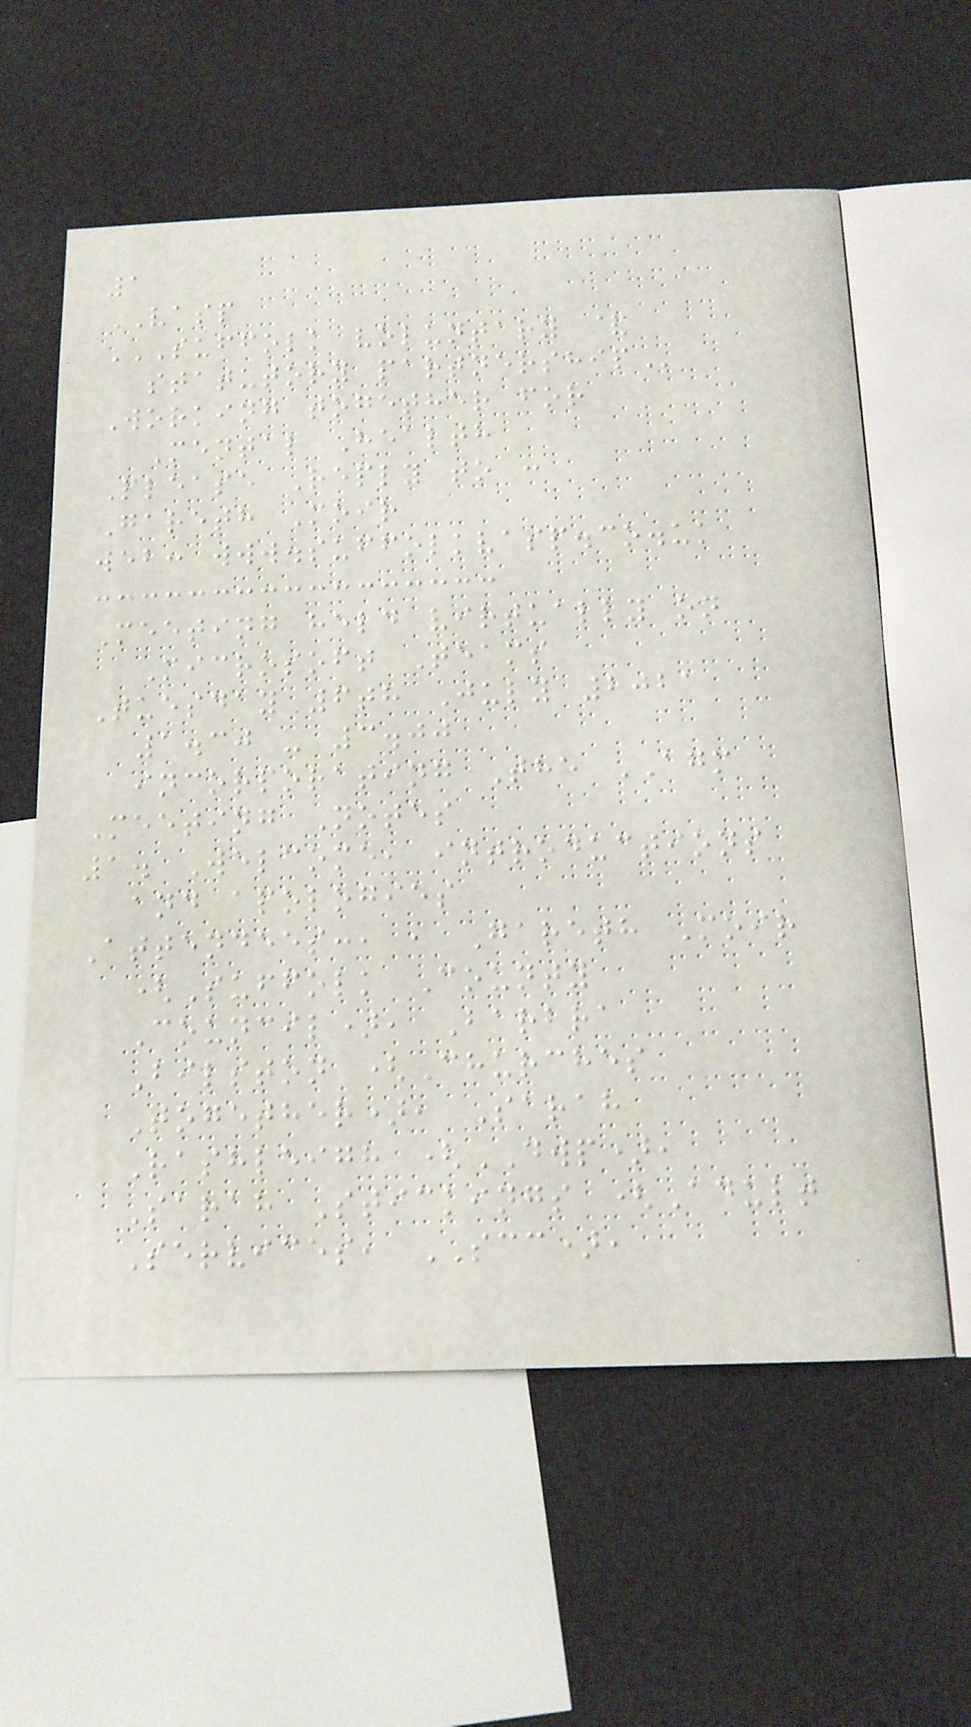1
VASP
SUFFOLK VOLUNTARY &
STATUTORY PARTNERSHIP
Working together for
Mental Health
Please Reply to :
Gareth Moir
web: www.suffolkvasp.co.uk
Meeting held virtually on
Microsoft Teams
Tuesday 6th July 2021
1.30 - 3.00
incorporating The AGM
Meeting Notes
1. Welcome, introductions
and apologies
Attendees:, , Gareth Moir
(Suffolk County
Council), Barbra
Bilston (Churches
Together), Sarah
Rashleigh (DWP),
Sarah Stickings (Adult
Services, SCC),
